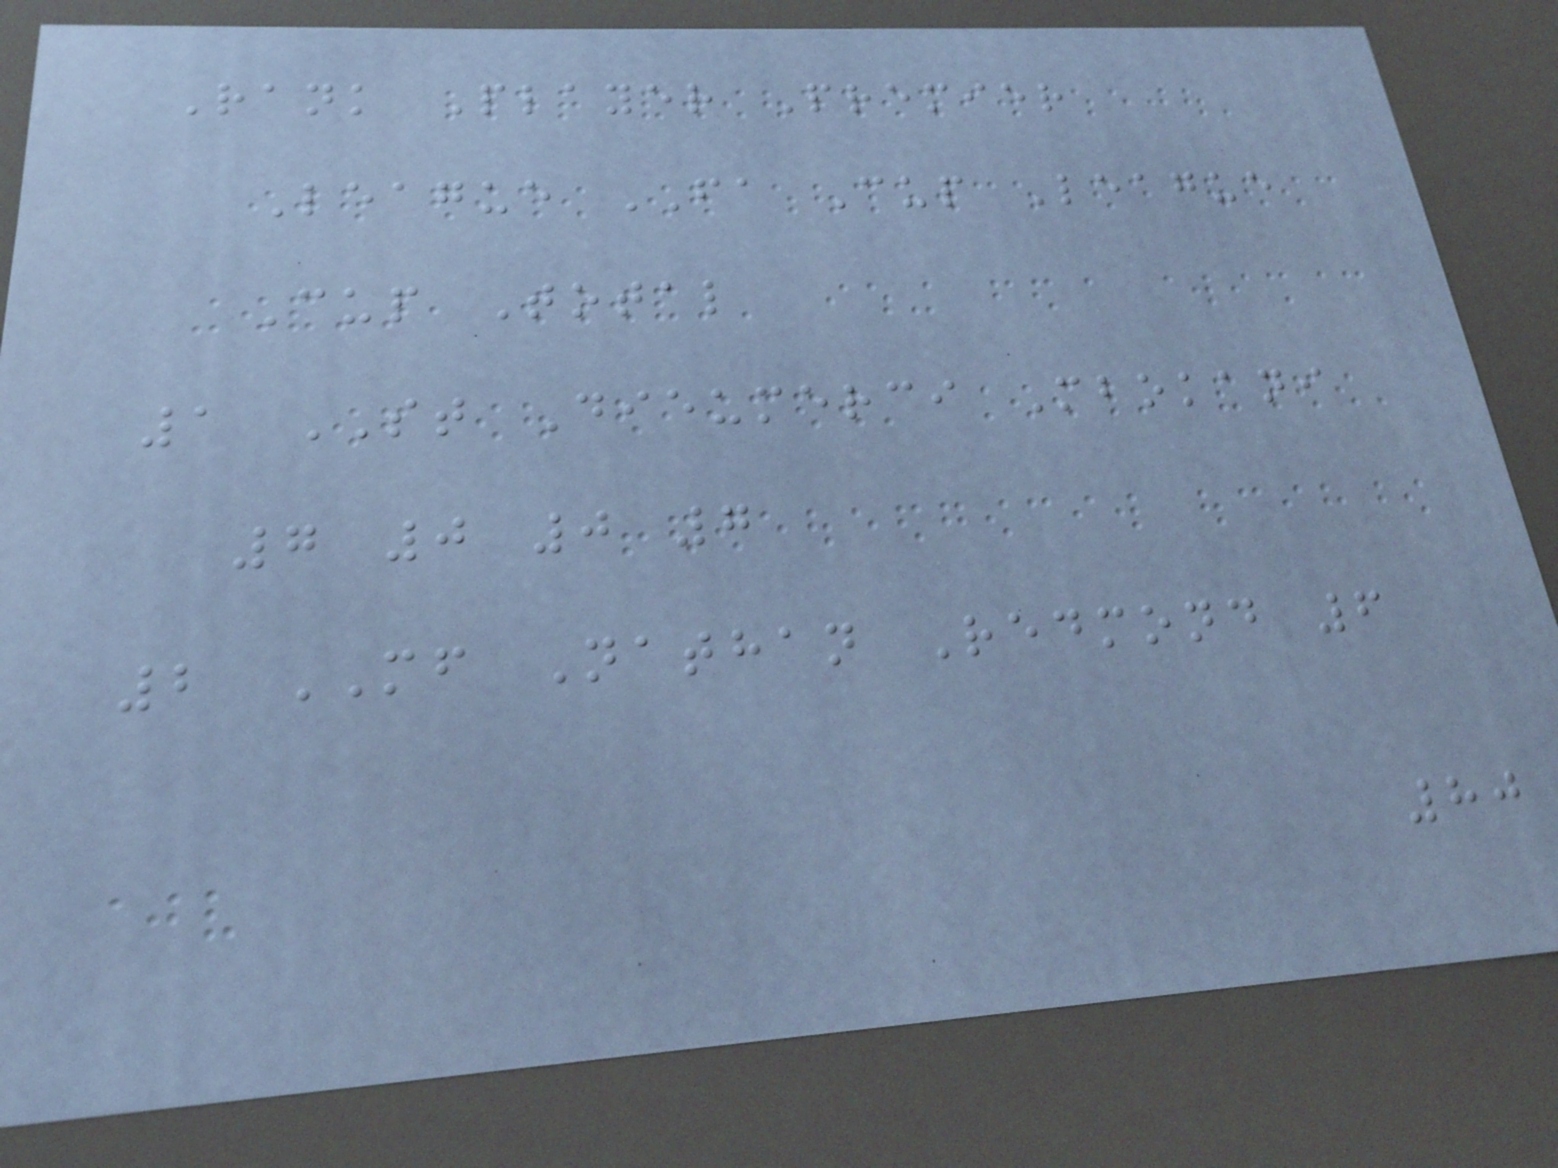Rank Player Premier
League FA Cup League
Cup Total
1 ST Dieumerci Mbokani
7 0 0 7
2 MF Nathan Redmond 6
80
